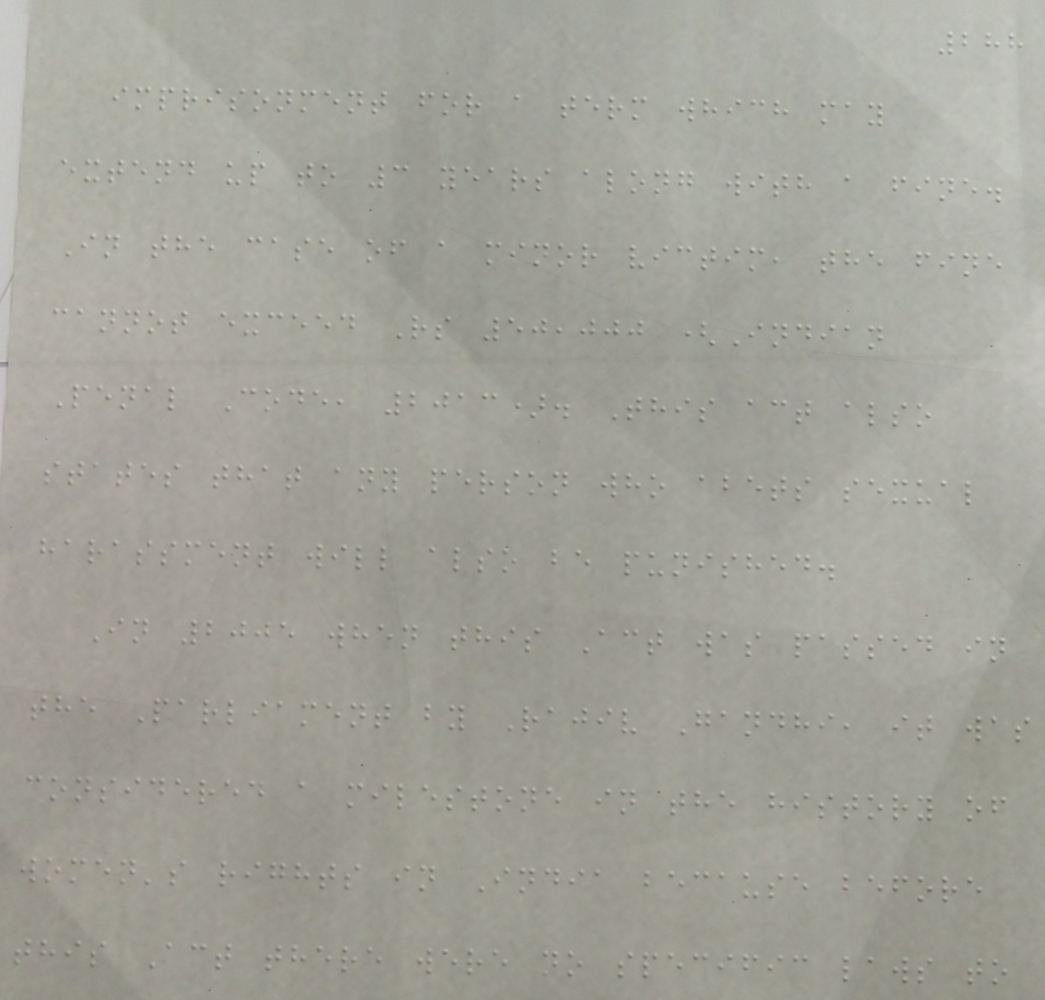288
imprisonment for a term which may
extend up to 3 years along with a fine.
In the case of a minor victim, the fine
cannot exceed Rs 50,000 (Indian
Penal Code, 2013). This act also
states that any person who abets sexual
harassment will also be punished.
In 2005 when this Act was passed in
the Parliament by Rajiv Gandhi, it was
considered a milestone in the history of
women's rights in India because before
this Act there were no specific laws to
